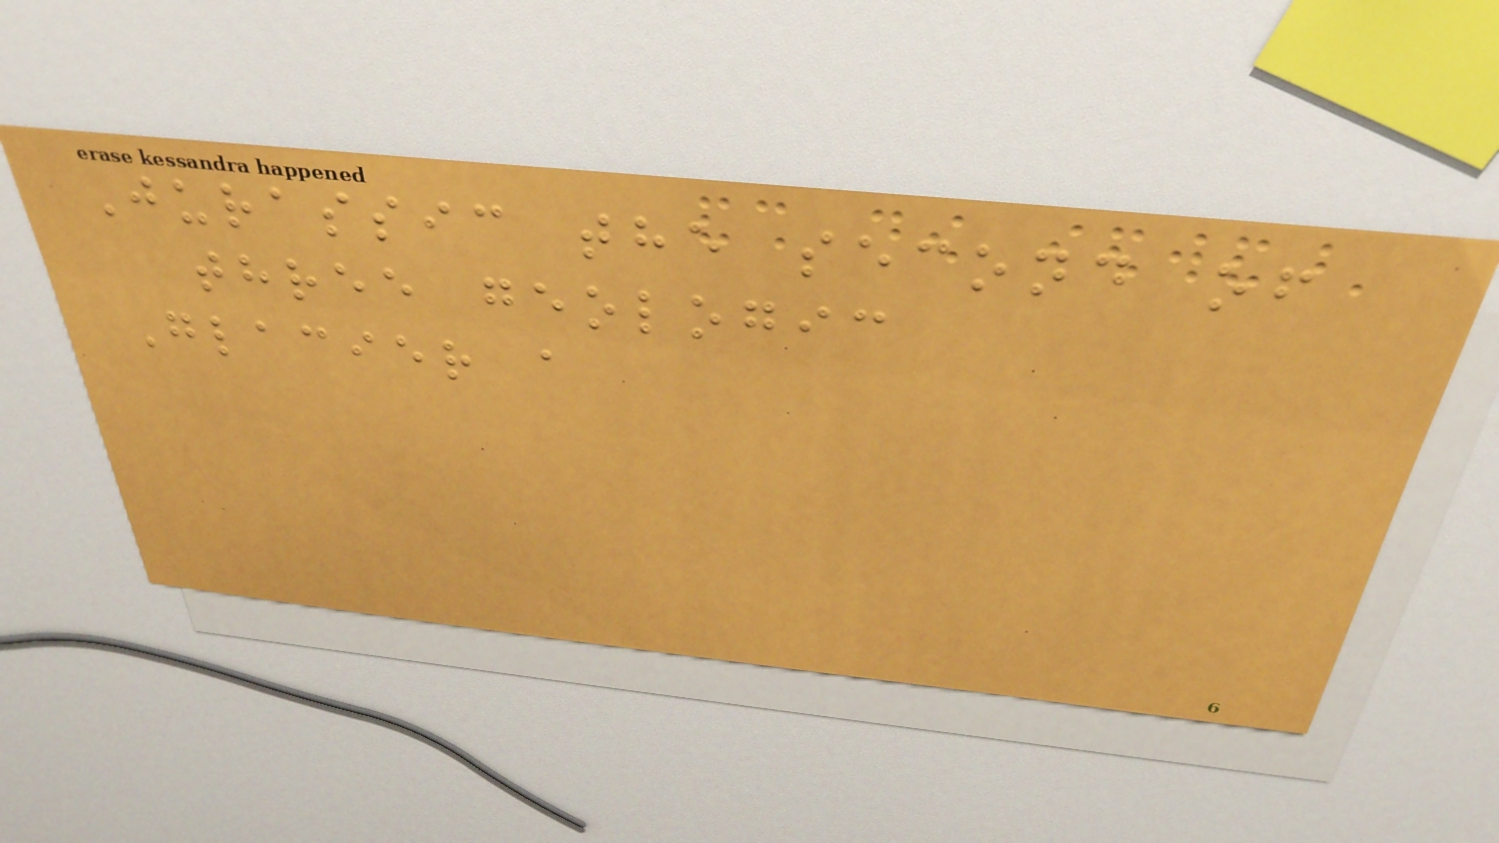Jurassic the second of
three geologic
Glacier a
